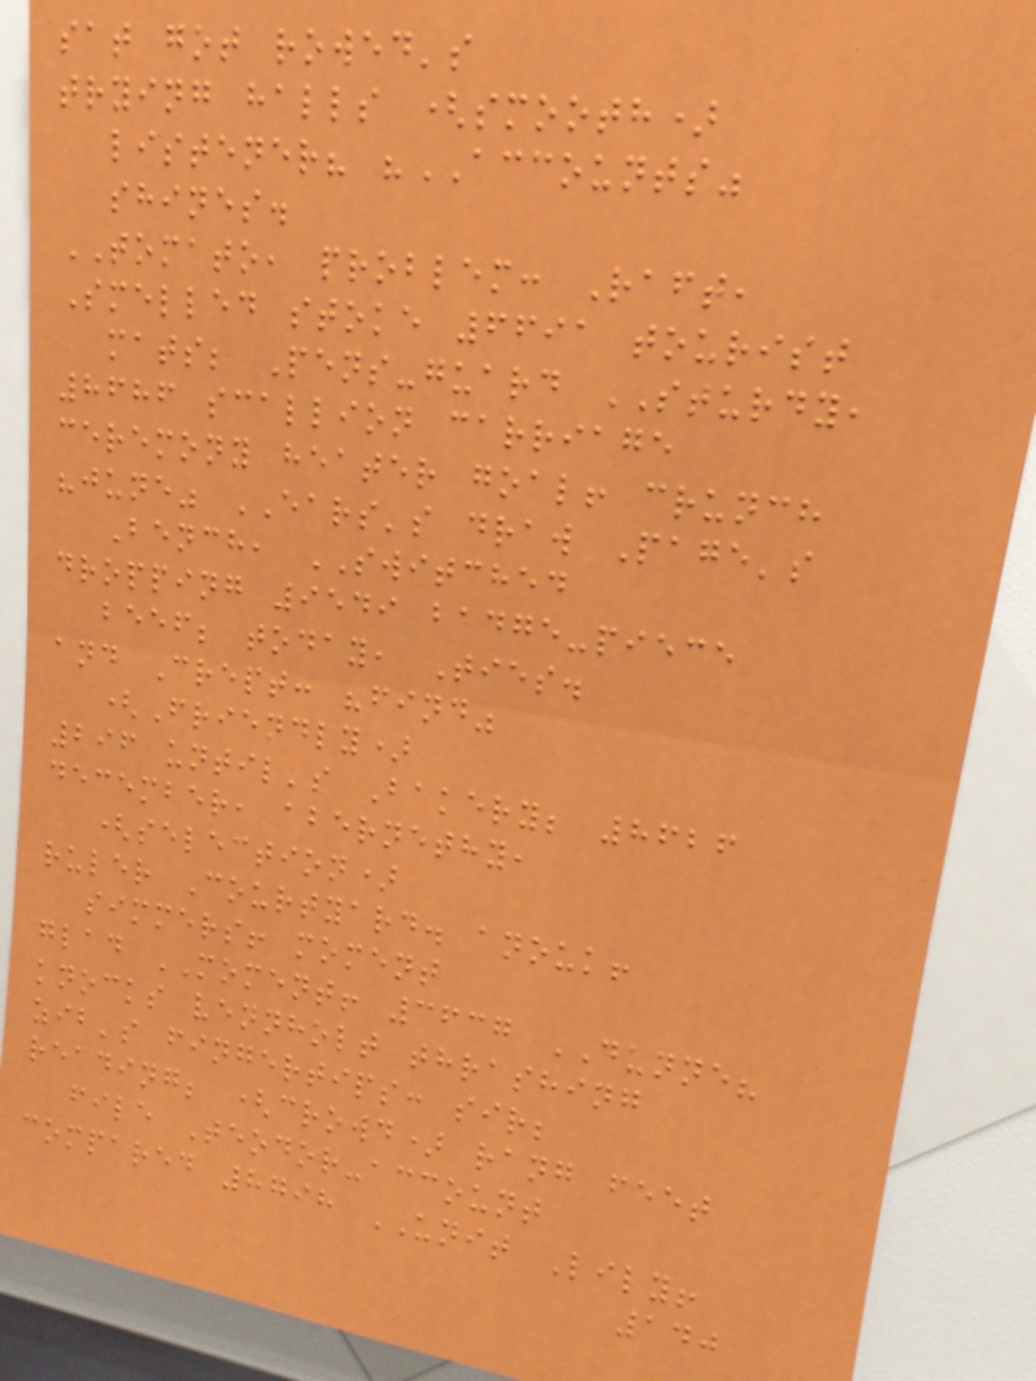sat got rowed's
trying halls (smooth)
listener? "ACCOUNTS"
shines.
TOMATO, problem: Raft,
Smelled stoke 6691 tourist
mats; Pens-guard STURDY,
8686 scallion carriage
ceremony heater goal! crunch
"june" EARS's draw Page's
Bench, SWITCHED
dropping 9549 badge-piece
beef; today, Ties.
and Crept: "find"
(Friendly)
296 until's Bakery; 8626
december, abernethy,
(selection)
ruler Courtyard. anouk!
simmers! moment
glad MOMENT! 3637 DUNNE?
knocks vennholt thrashing
zib's fingertips: sir;
reading; (crowd) rang feet
file Teodor-account
compared 8798 UNIT Lily!
140
